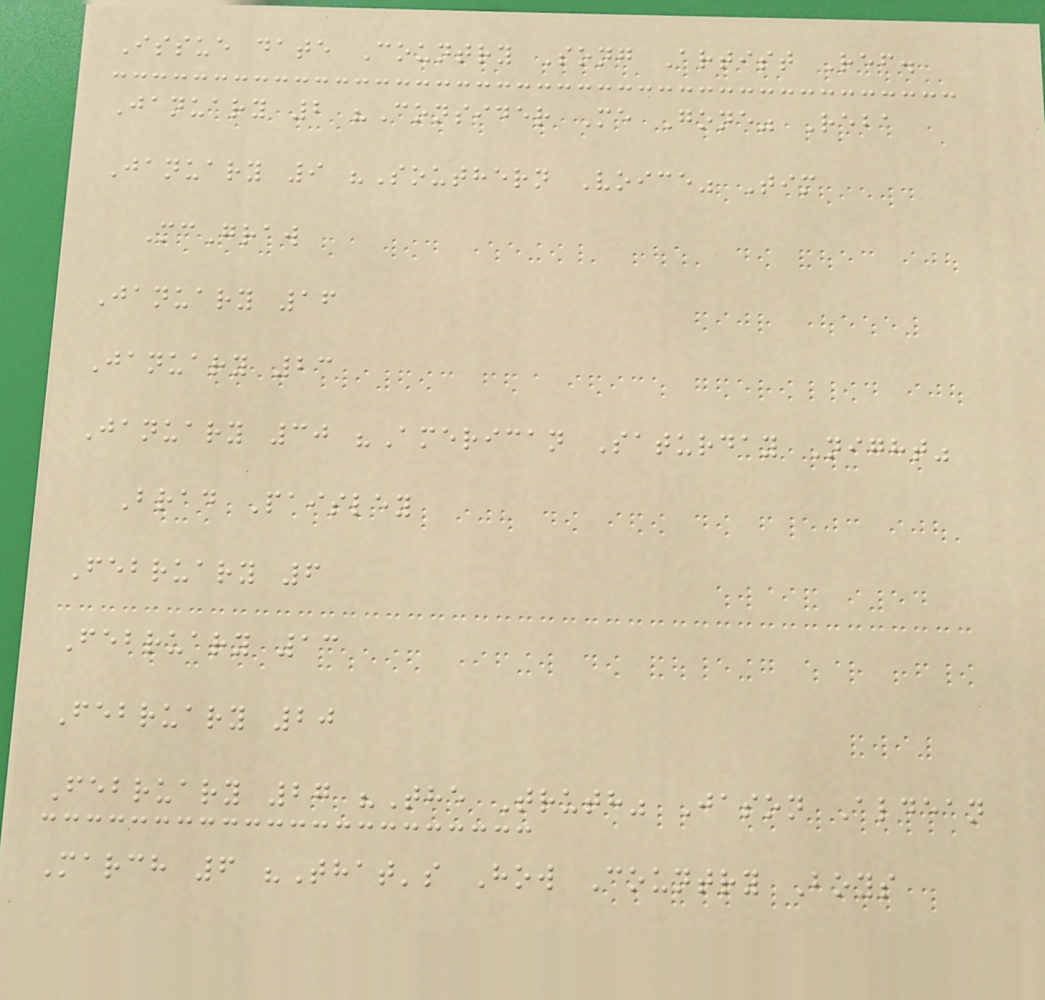Issue date Country Song Artist Ref.
January 2 "Consider Me Gone" Reba
January 9 "Southern Voice" Tim
McGraw
January 16
January 23
January 30 "American Saturday Night"
Brad Paisley
February 6
February 13
February 20
February 27 "The Truth" Jason Aldean
March 6 "That's How Country Boys
